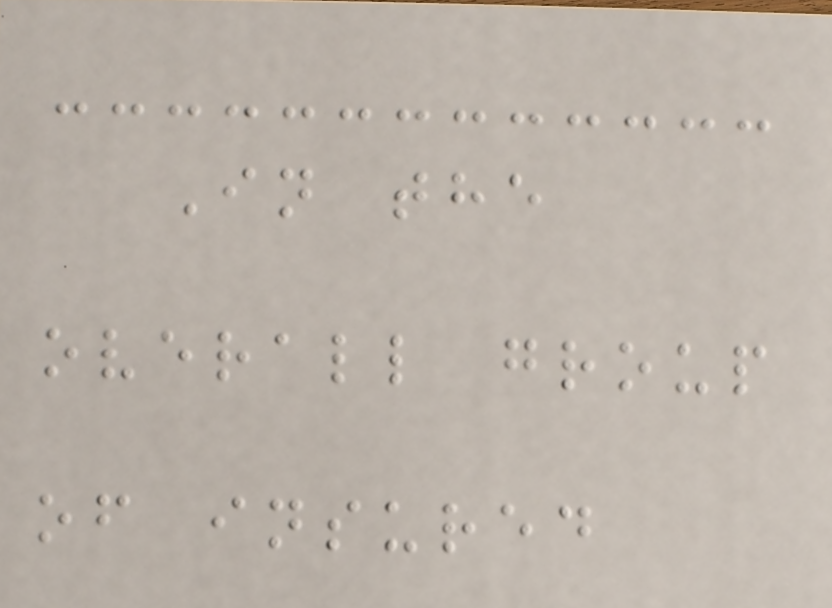In the
overall group
of insured
